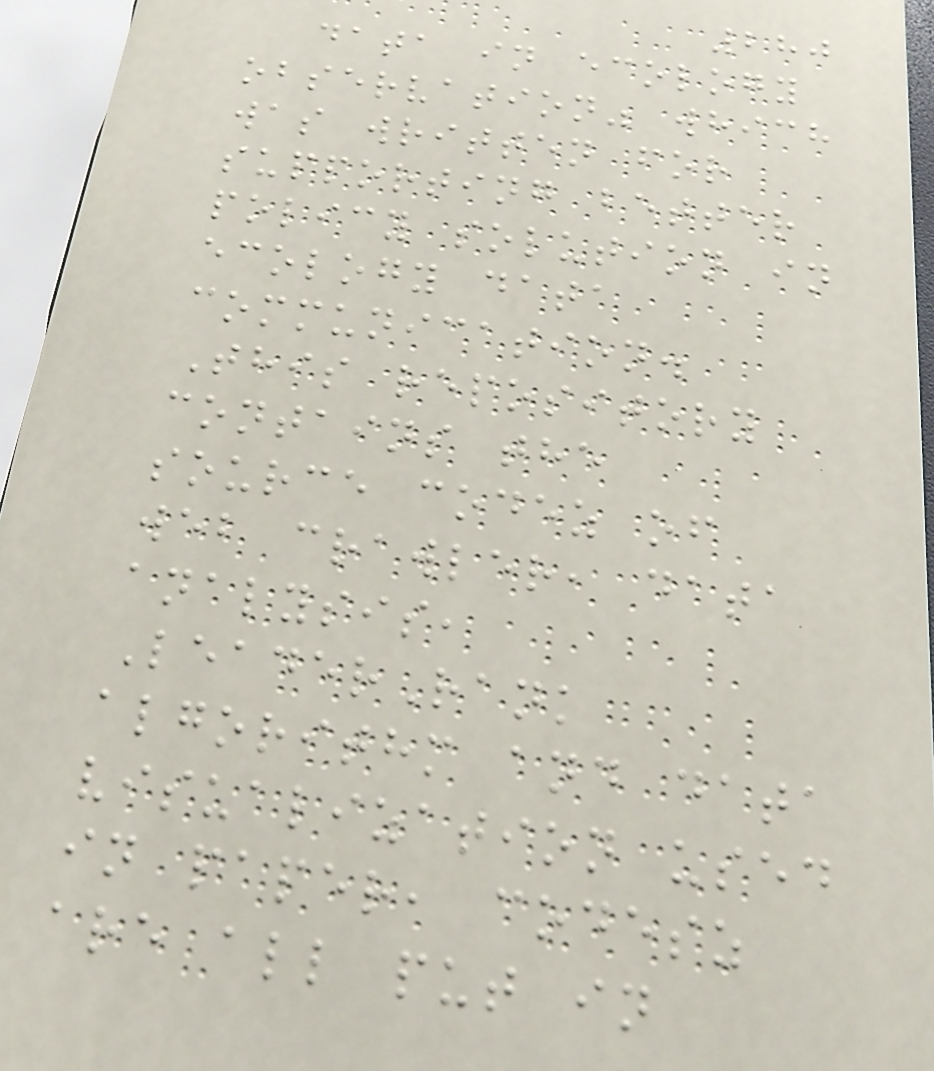280
data in ecology
observation" which
was written for
supporting better
policy solution in
ecology data
communication.
This repository
contains the
source codez of
web crawler, data
analysis,
LeaderRank
algorithm and data
visualization used
in paper, codesz
are all put in
